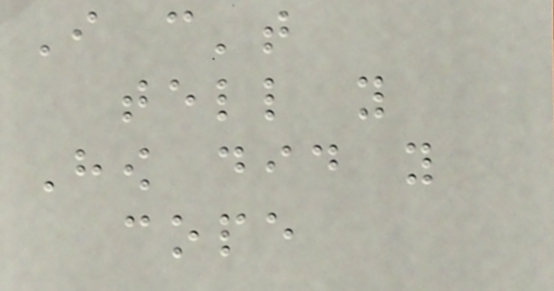I can't
tell you
How did you
cope
